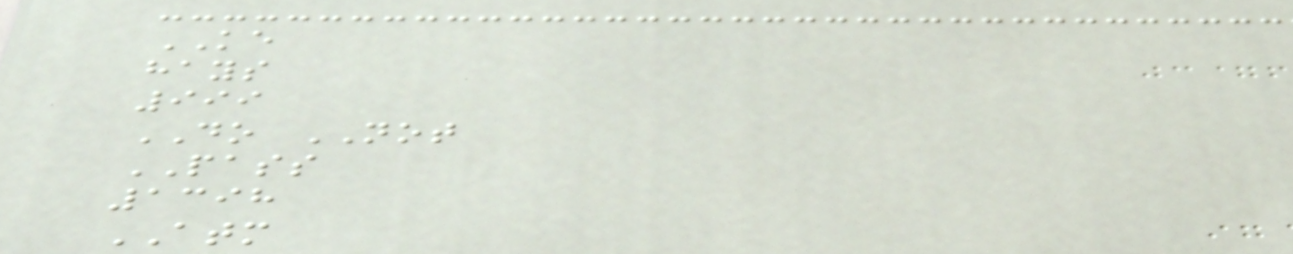KE
hays
999
DO NOT
PASS
1398
ATM
